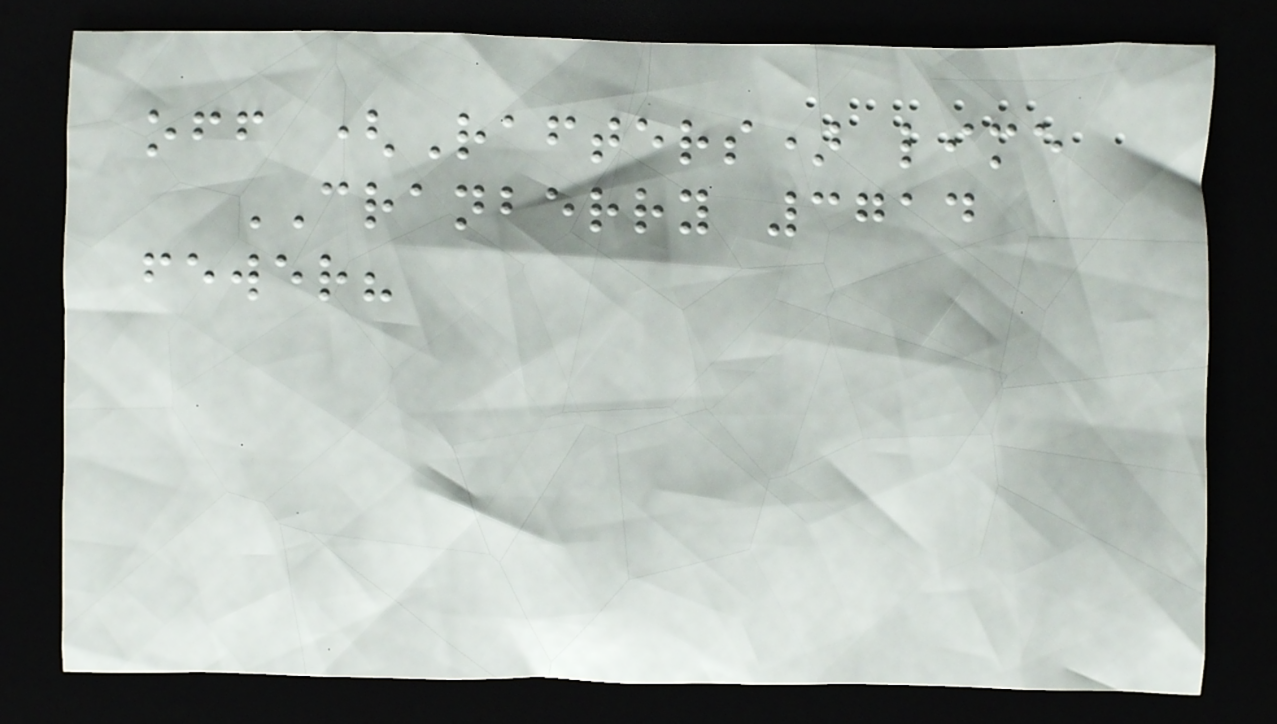off (Rafters) lime
CRANBERRY 3714
fewer?
